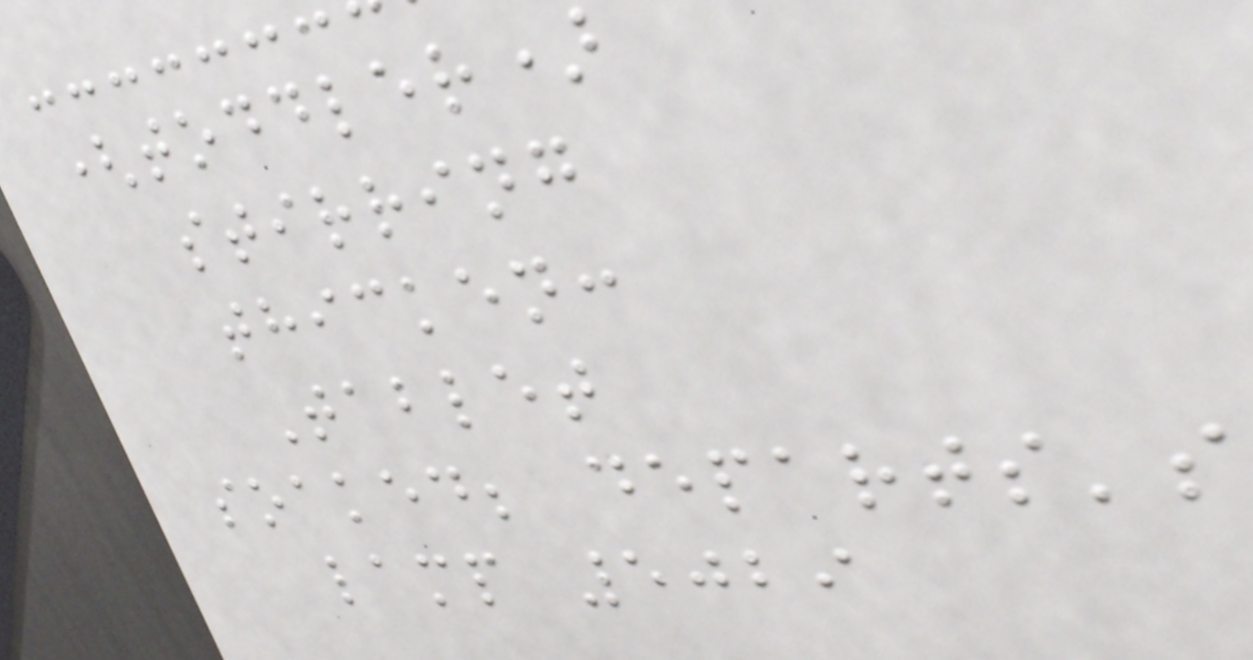(toddler)
stirring
thicken:
Tablet
soaked; departs's
lamp 5029
